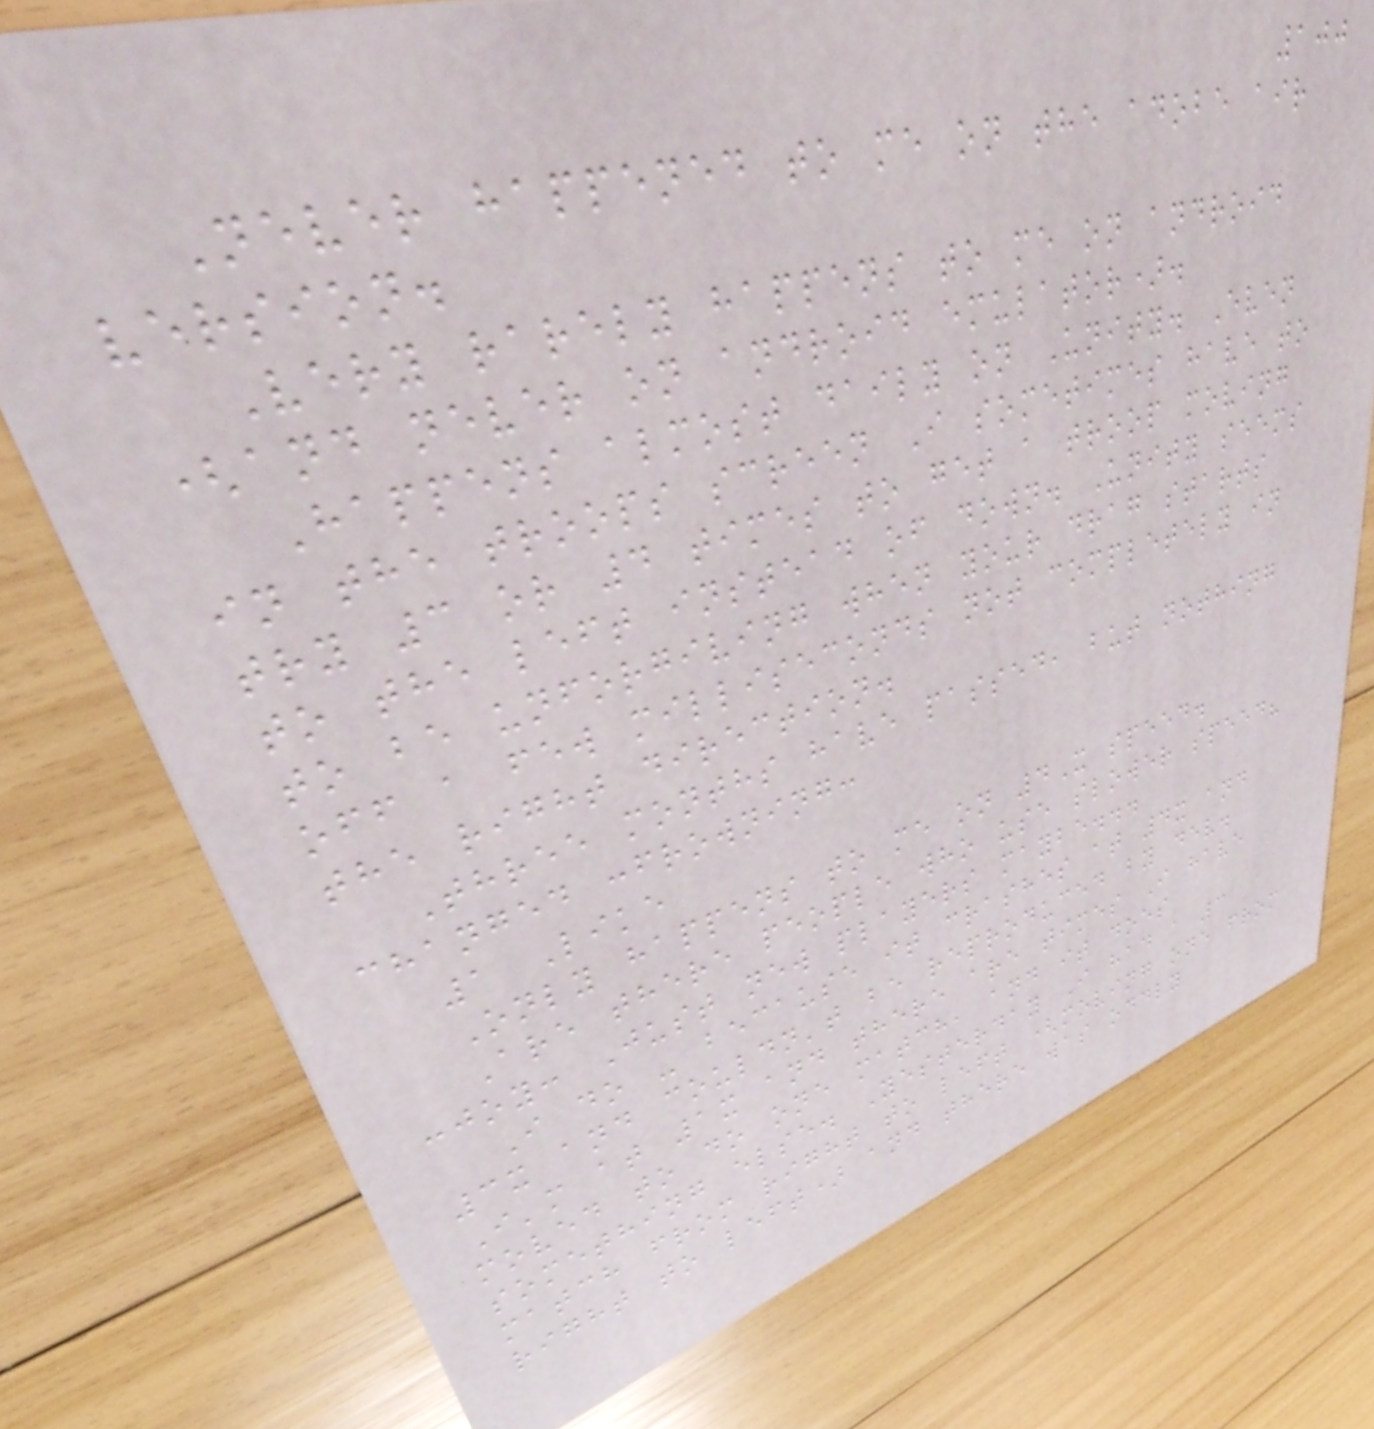100
Never happened to me on the adobe air
version.
Very rarely happens to me on android
(and never on android emulator).
Happens almost daily on Unity. Even
in the troops screen I sometimes have to
try 3 or 4 times to get a troop moving
to the left instead of down. Unity seems
to be unforgiving when your drag starts
off a few milliseconds not completely in
the right direction.
Three months have passed, but nothing
changed :frowning:
1 Like
Only happens to me on 4X speed.
Are there people who use slower speed?
:joy: Just new players maybe...
I do - because it crashes at 4x and
3x and couldn't be reproduced by dev.
I'm at 1x and there are times I have
moved to do one match, and it does
something else. Yesterday I had a 3
match from right to left (moving one from
right to left) and there was oddly
